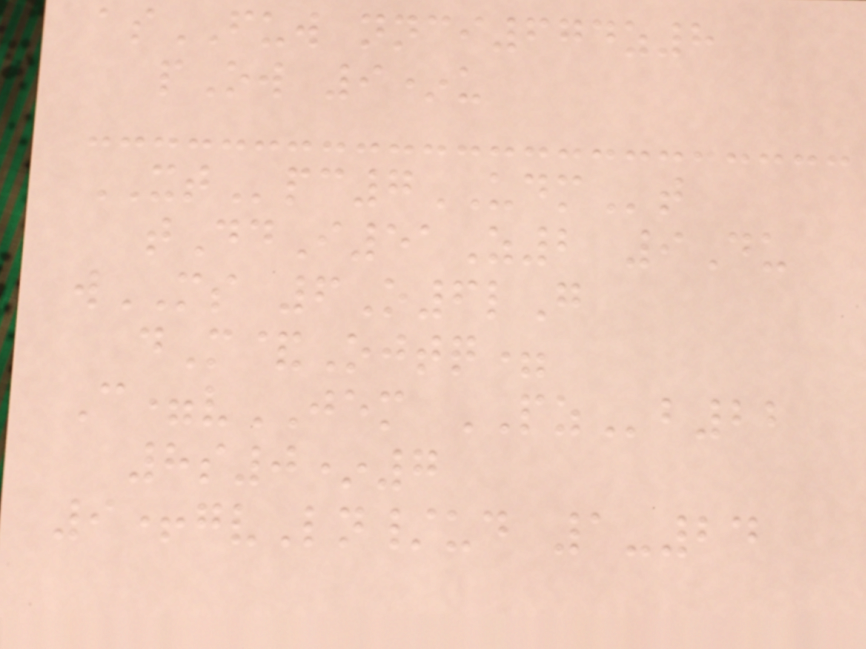asFUW nnci674z8
pOw 9*u
XTpc7UDMt
tDdI51Z2 9Du
wMS 6O6lG
dM&Ojtq=
C=vJEM PZb22
8s0*7
9+gvLn/ud 1-24
